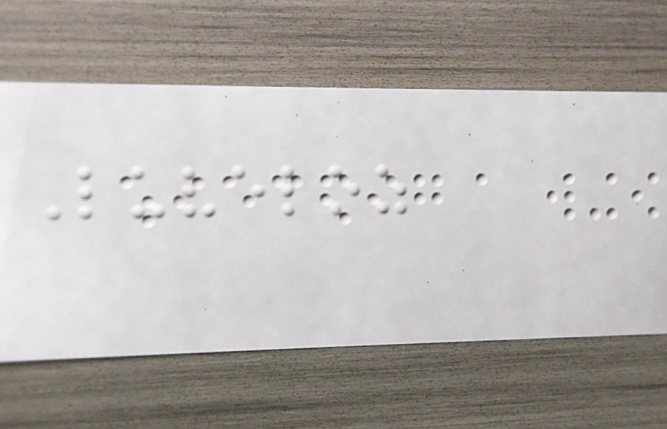Luveloz
